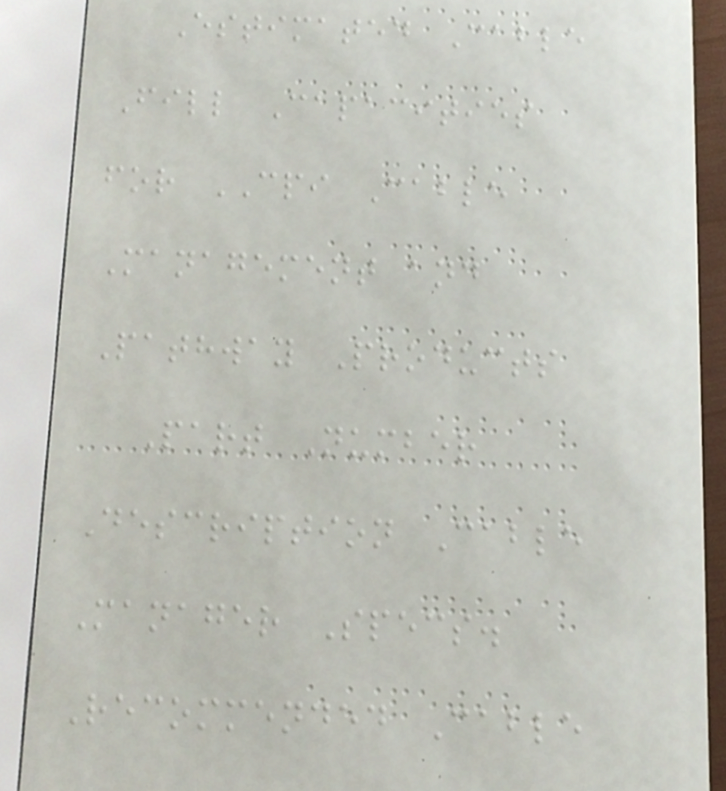Estimated Cable
Fill Capacities
for CPI Cable
Management and
Pathway Products
Part Number
Description Cable
Manager Specs.
Recommended Cable
